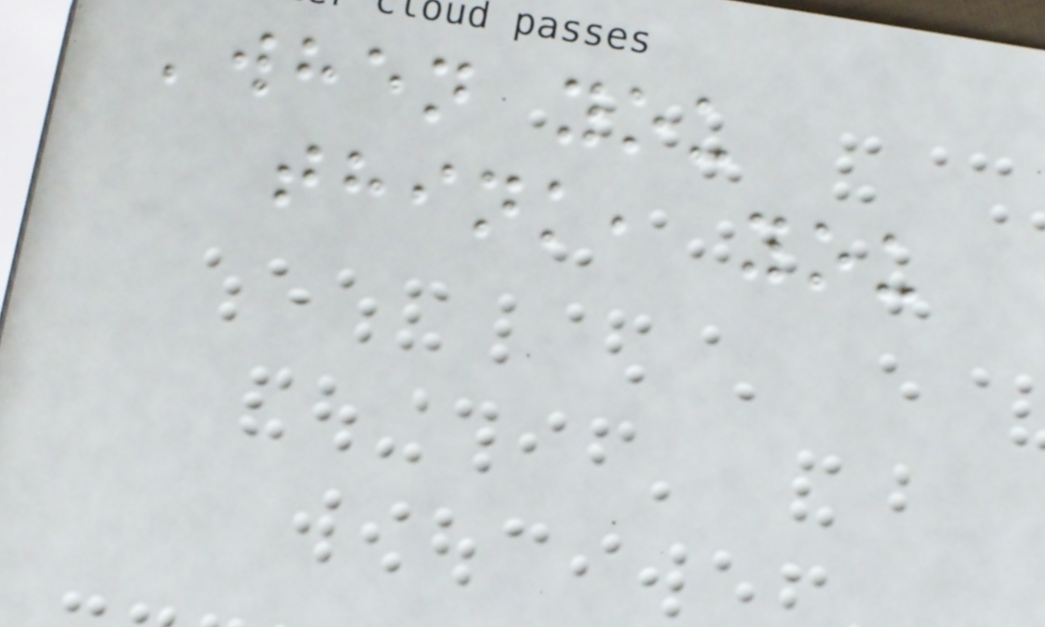'when you
think, you
